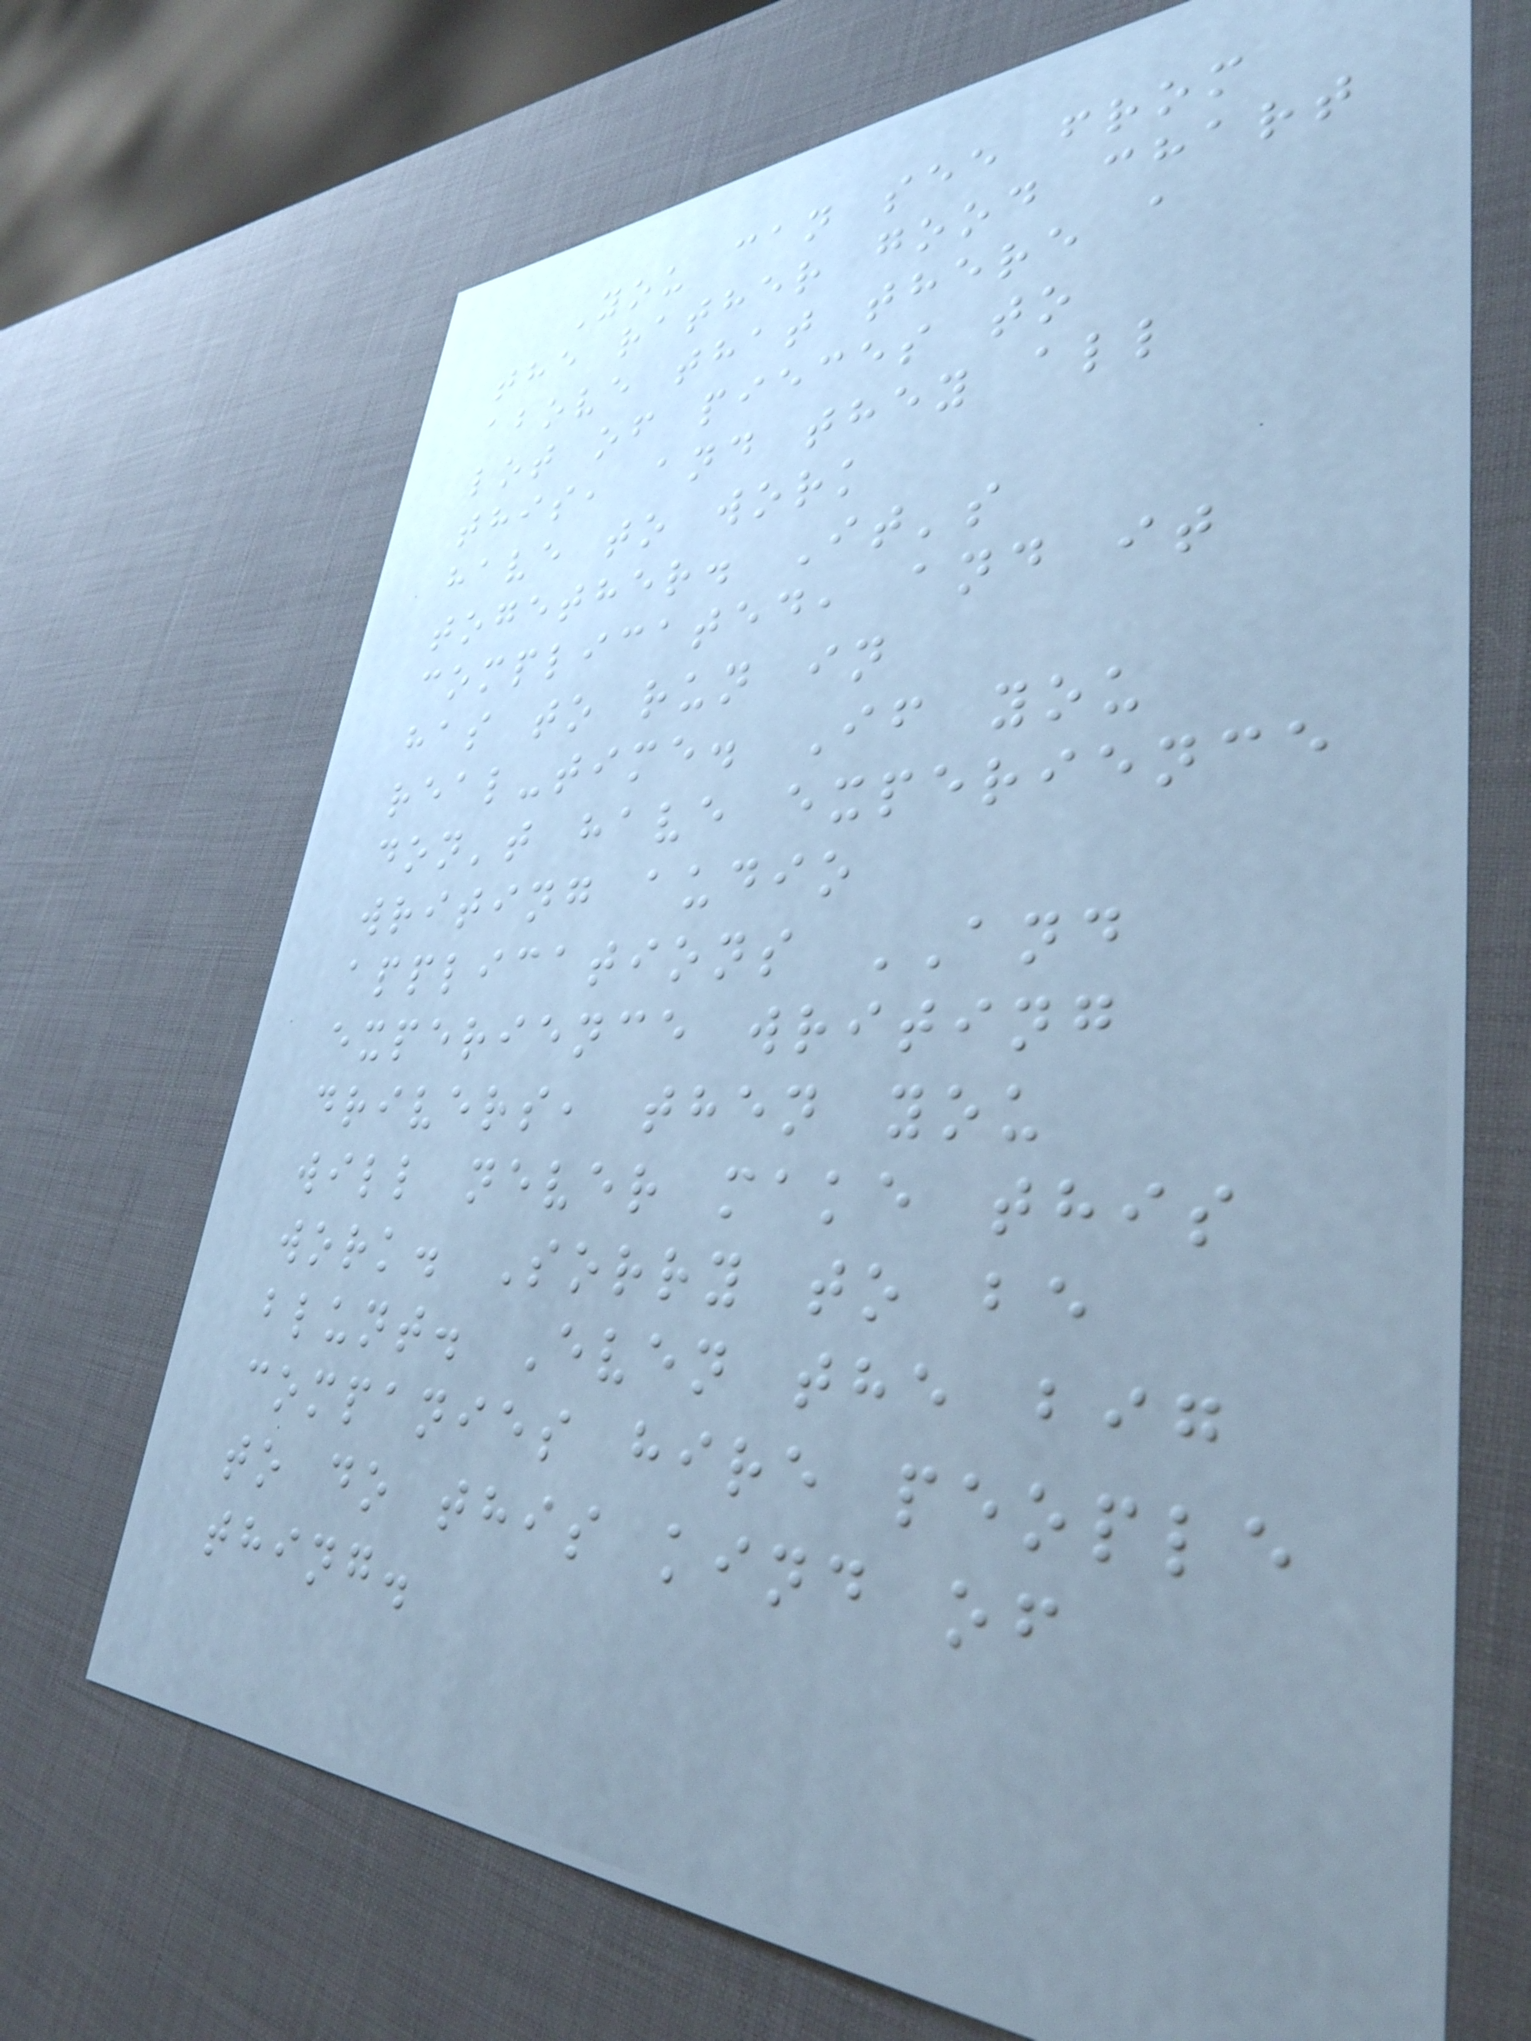You can see from
the rather good chart
above that there a
lot of pieces to
this, and they all
have to work
together. It's
complicated, and it
has to run in
real-time. If you
don't have experience
writing audio
applications AND
experience writing
drivers, then you
will never make this
work. Sorry to be
blunt. Even the big
companies hire people
to do this kind of
thing.
